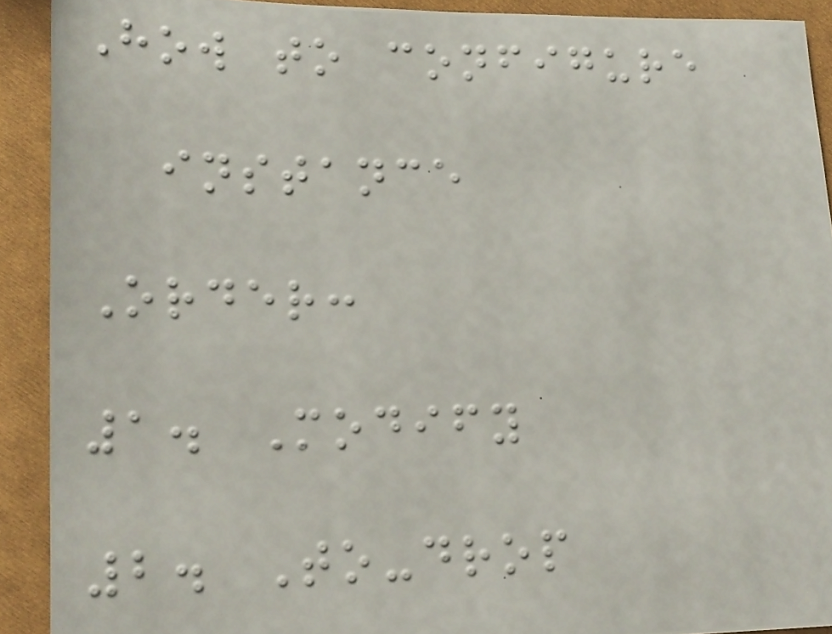How to configure
instance
Order:
1. Modify
2. To-drop
